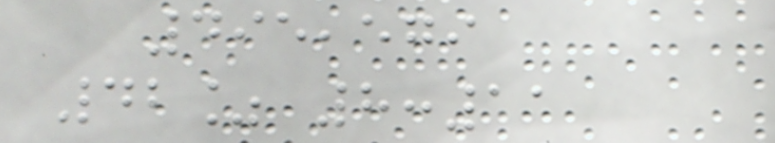495,579
42% 8:11
